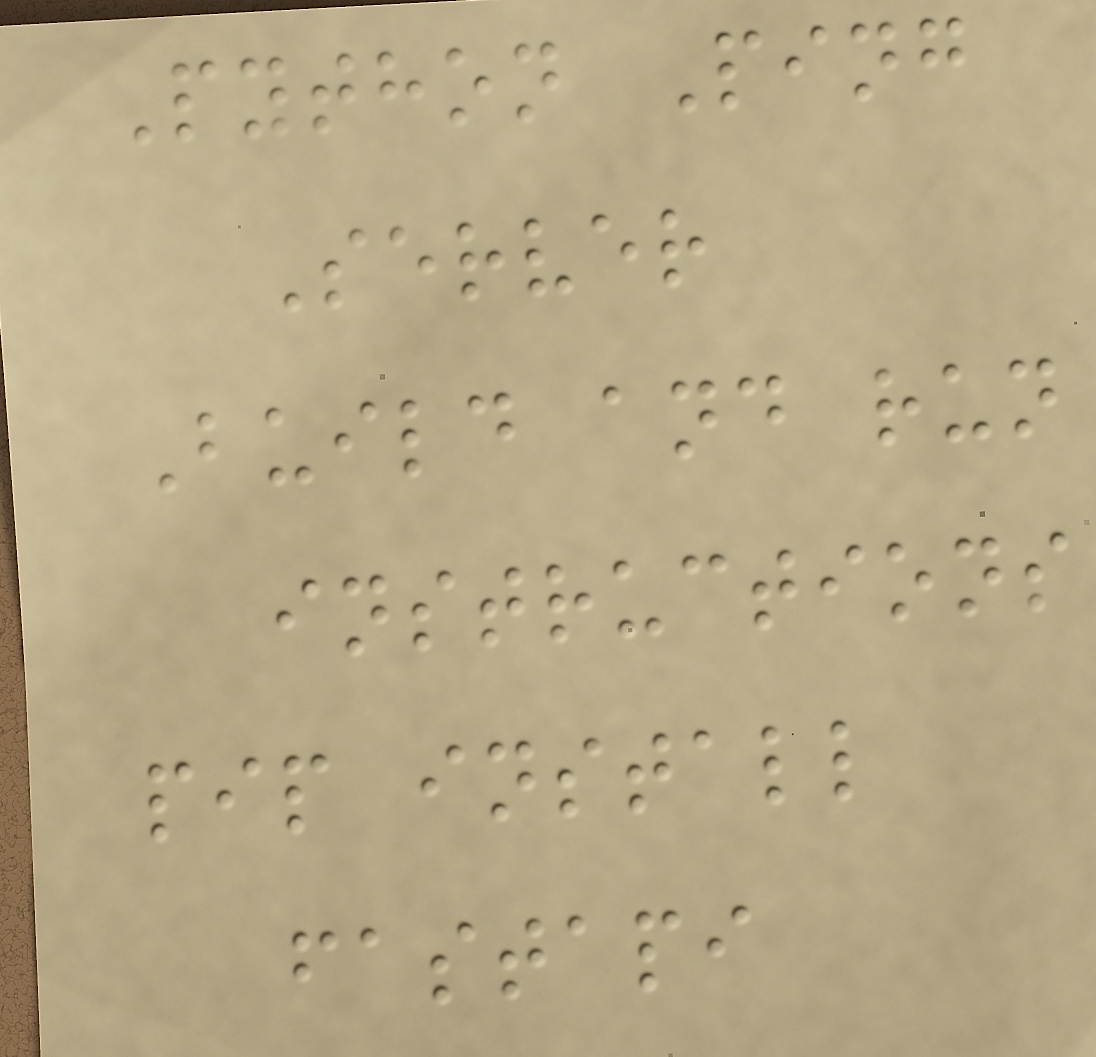Python Ping
Server
Build and run
instructions
pip install
fastapi
